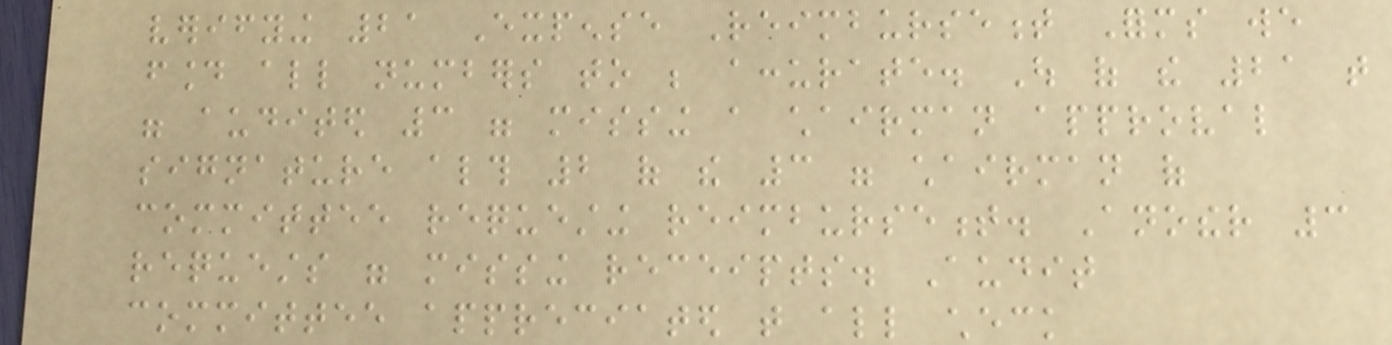verifying 21 Expense Reimbursement Forms we
found all numbers to be accurate. Out of the 21 that
were audited 3 were missing a chairman approval
signature although 2 of the 3 were chairman of
committee requesting reimbursement. Another 3
requests were missing receipts. Audit
committee appreciated that all check
